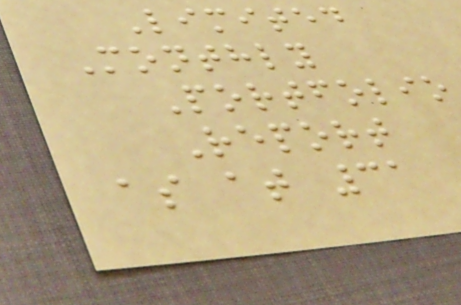Limited
Monthly
Portfolio
Report
as at 31
